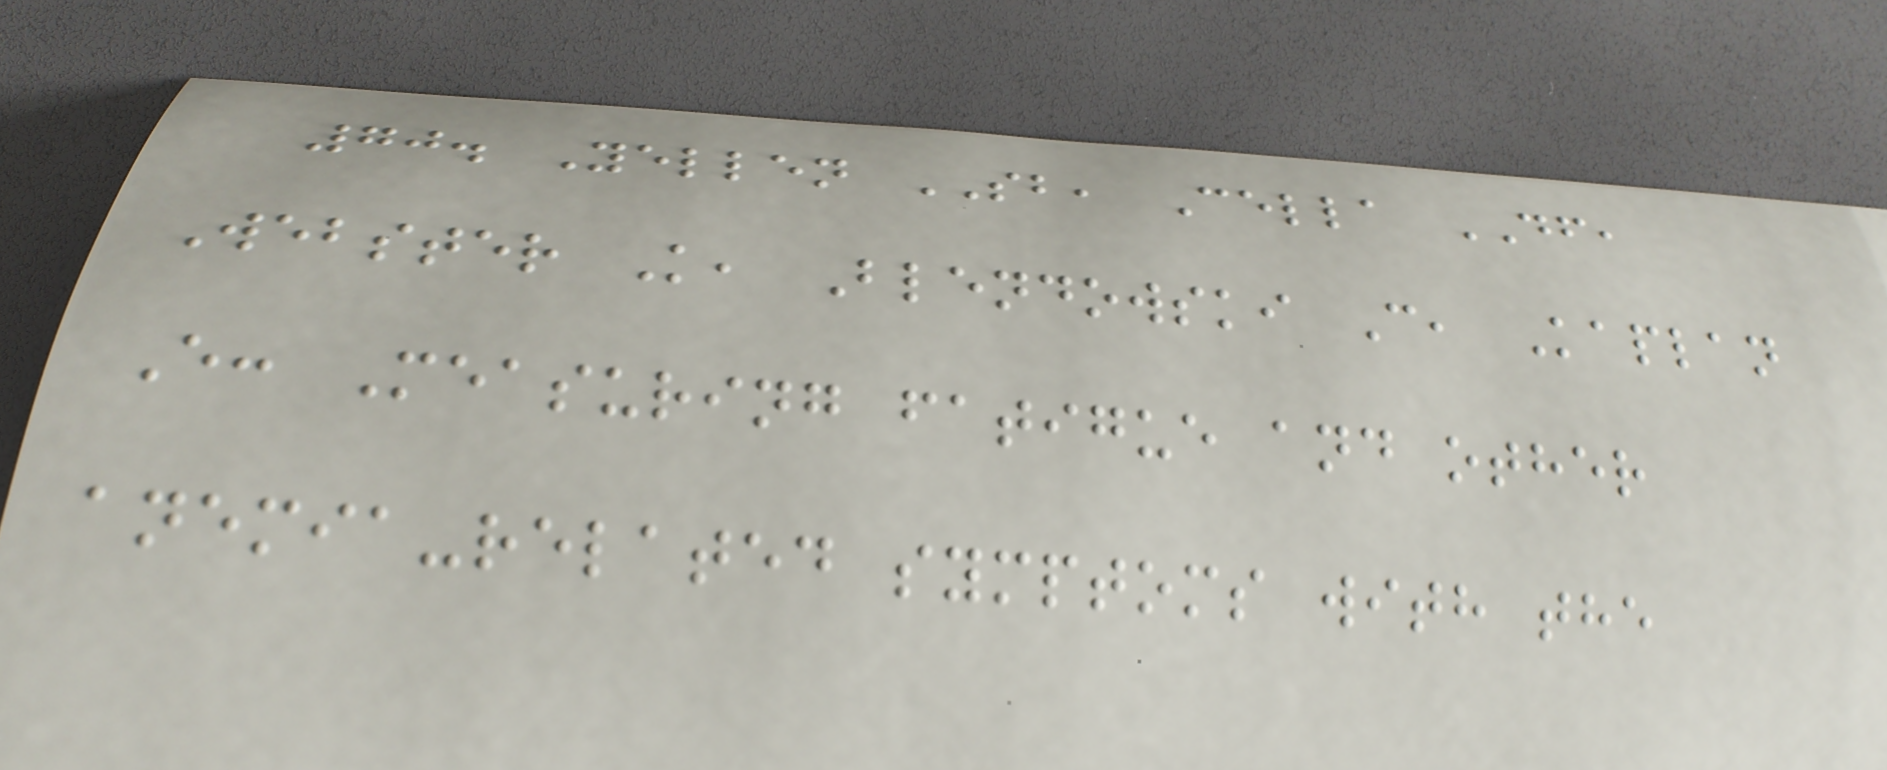70. Yellen SB, Cella DF,
Webster K, Blendowski C, Kaplan
E: Measuring fatigue and other
anemia-related symptoms with the
